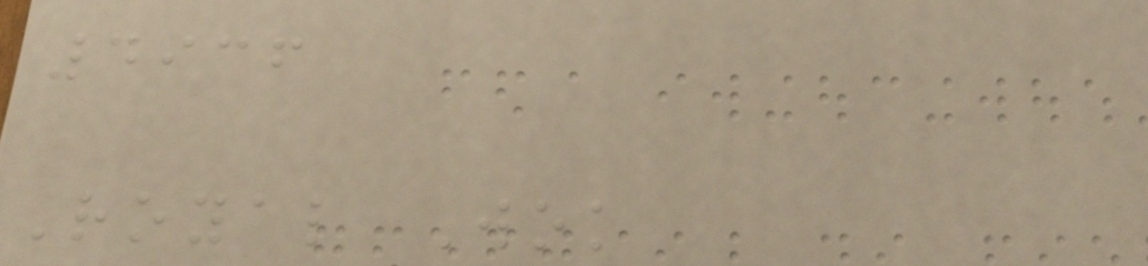4936
Royal Wok
